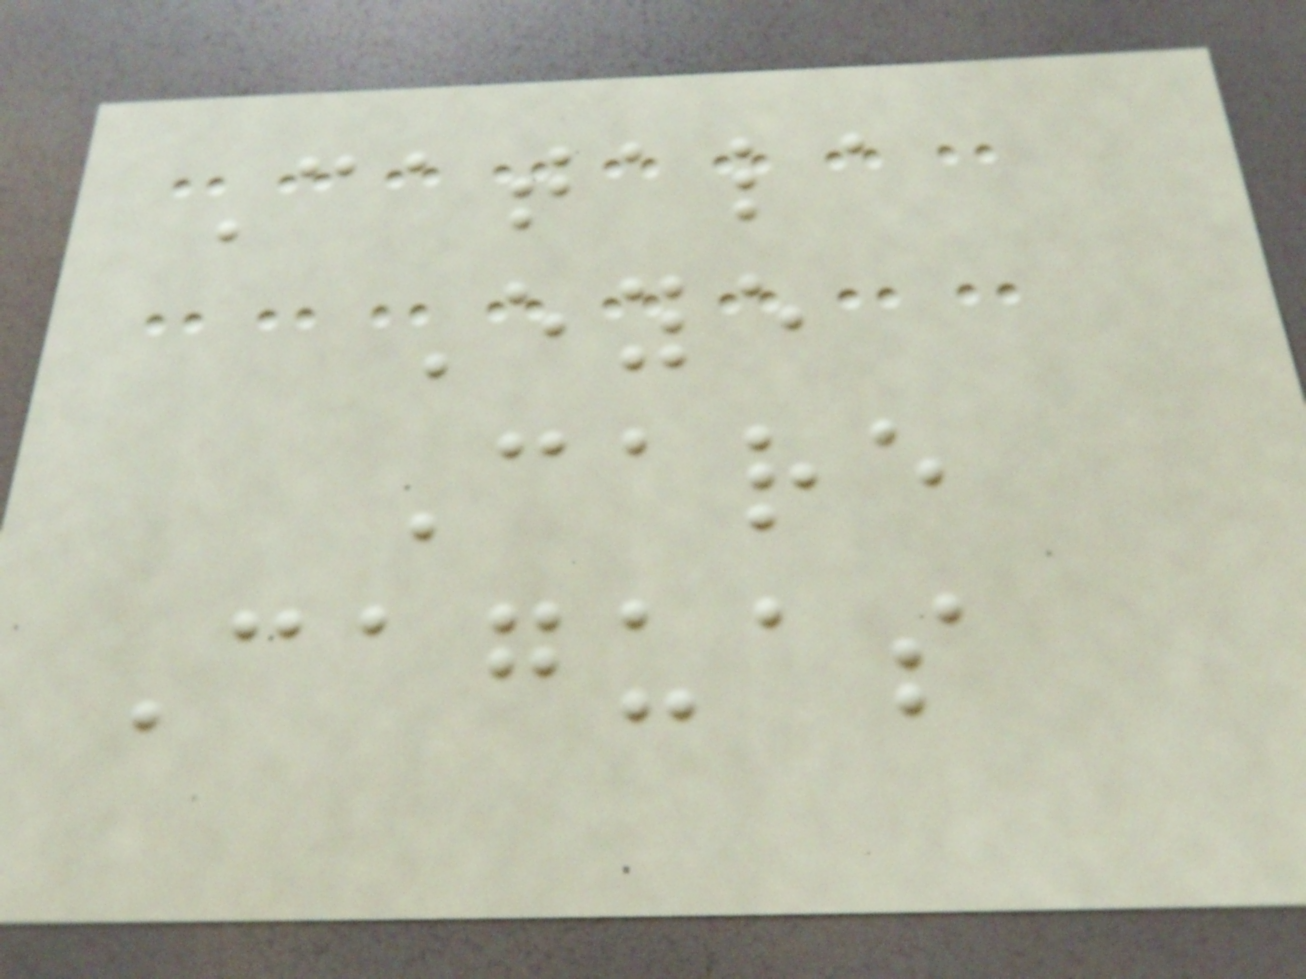Catala
Eye
Care
Caguas
